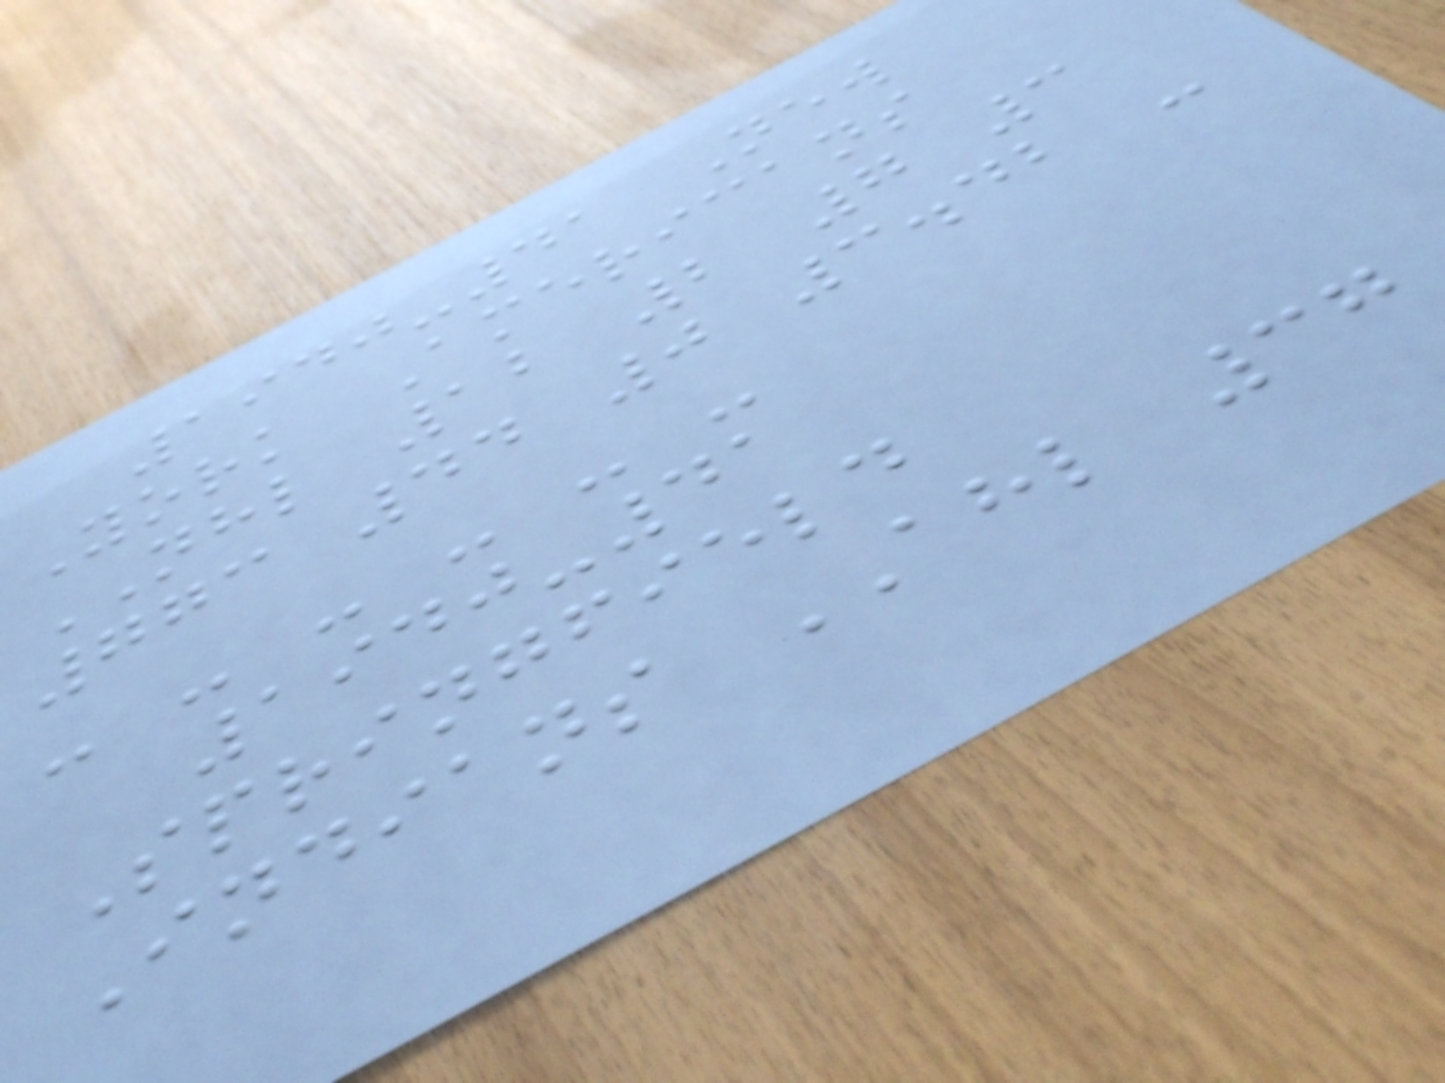1940-41 New
York Americans
NHL 12 2 7 3
773 44 0 3.42 -
- - - - - -
1940-41
Springfield
Indians AHL 37
